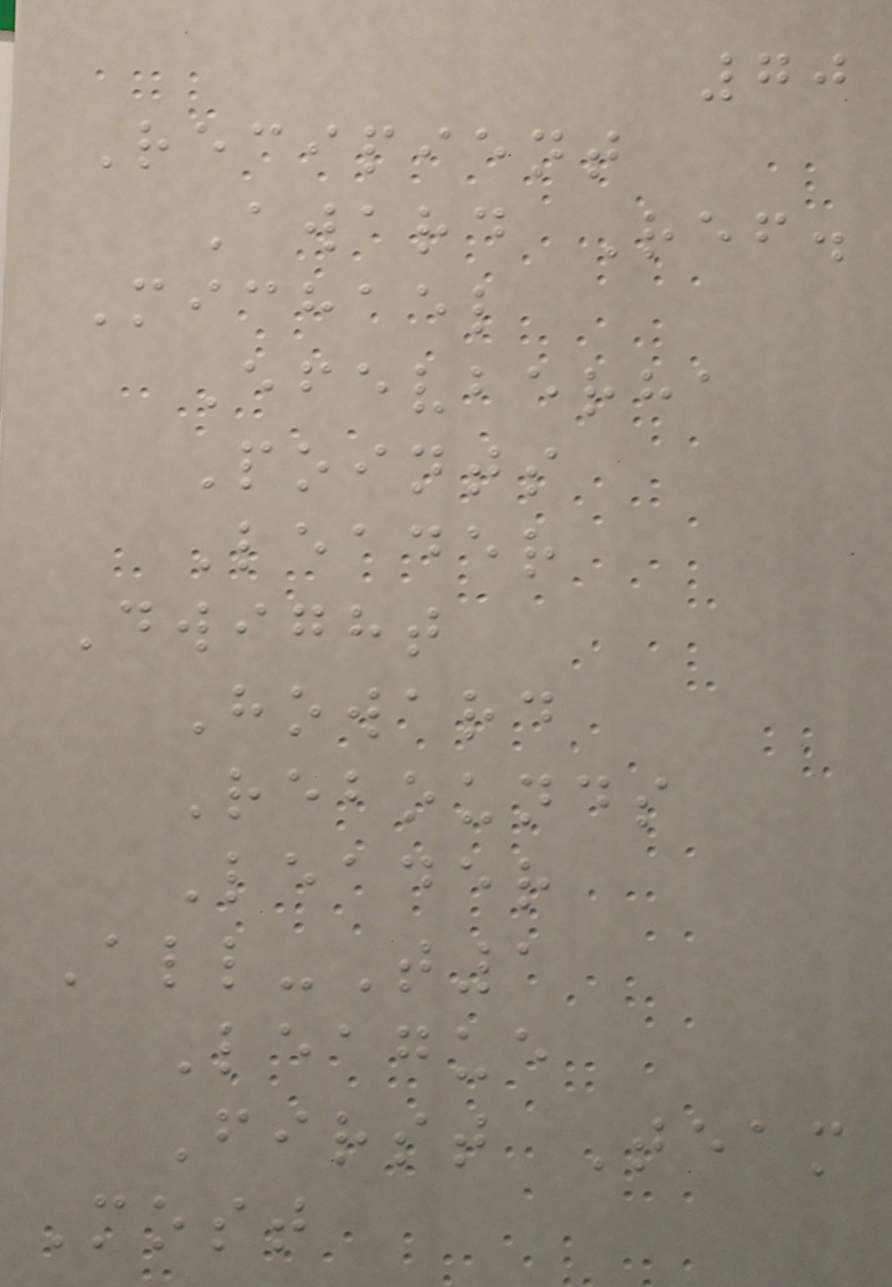70
Recipient
Award Ref.
Michael
Efevberha
Points
Leader
Dwight
Howard
Rebounds
Leader
All-T1
League
First Team
Most
